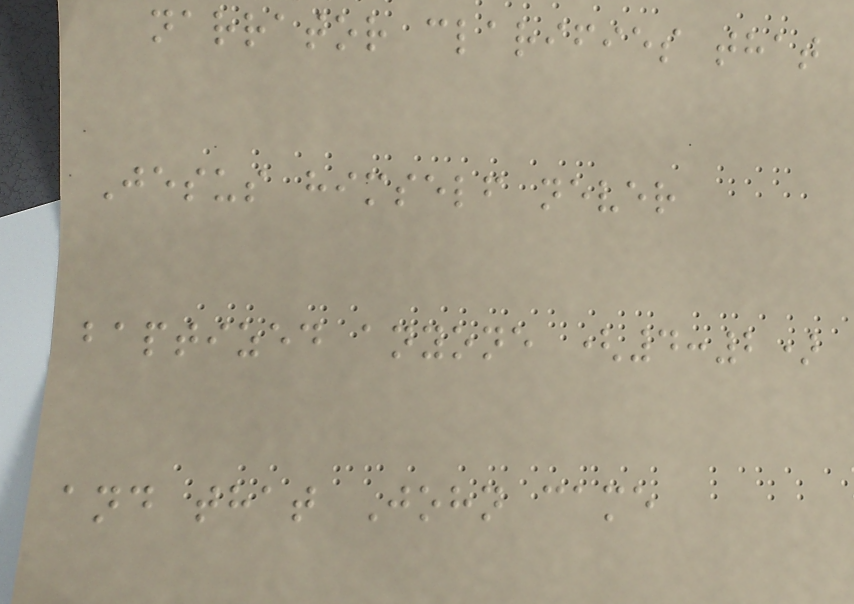narrator clarifies that
Jesus himself never
baptized anyone (4:2)
and that John came
